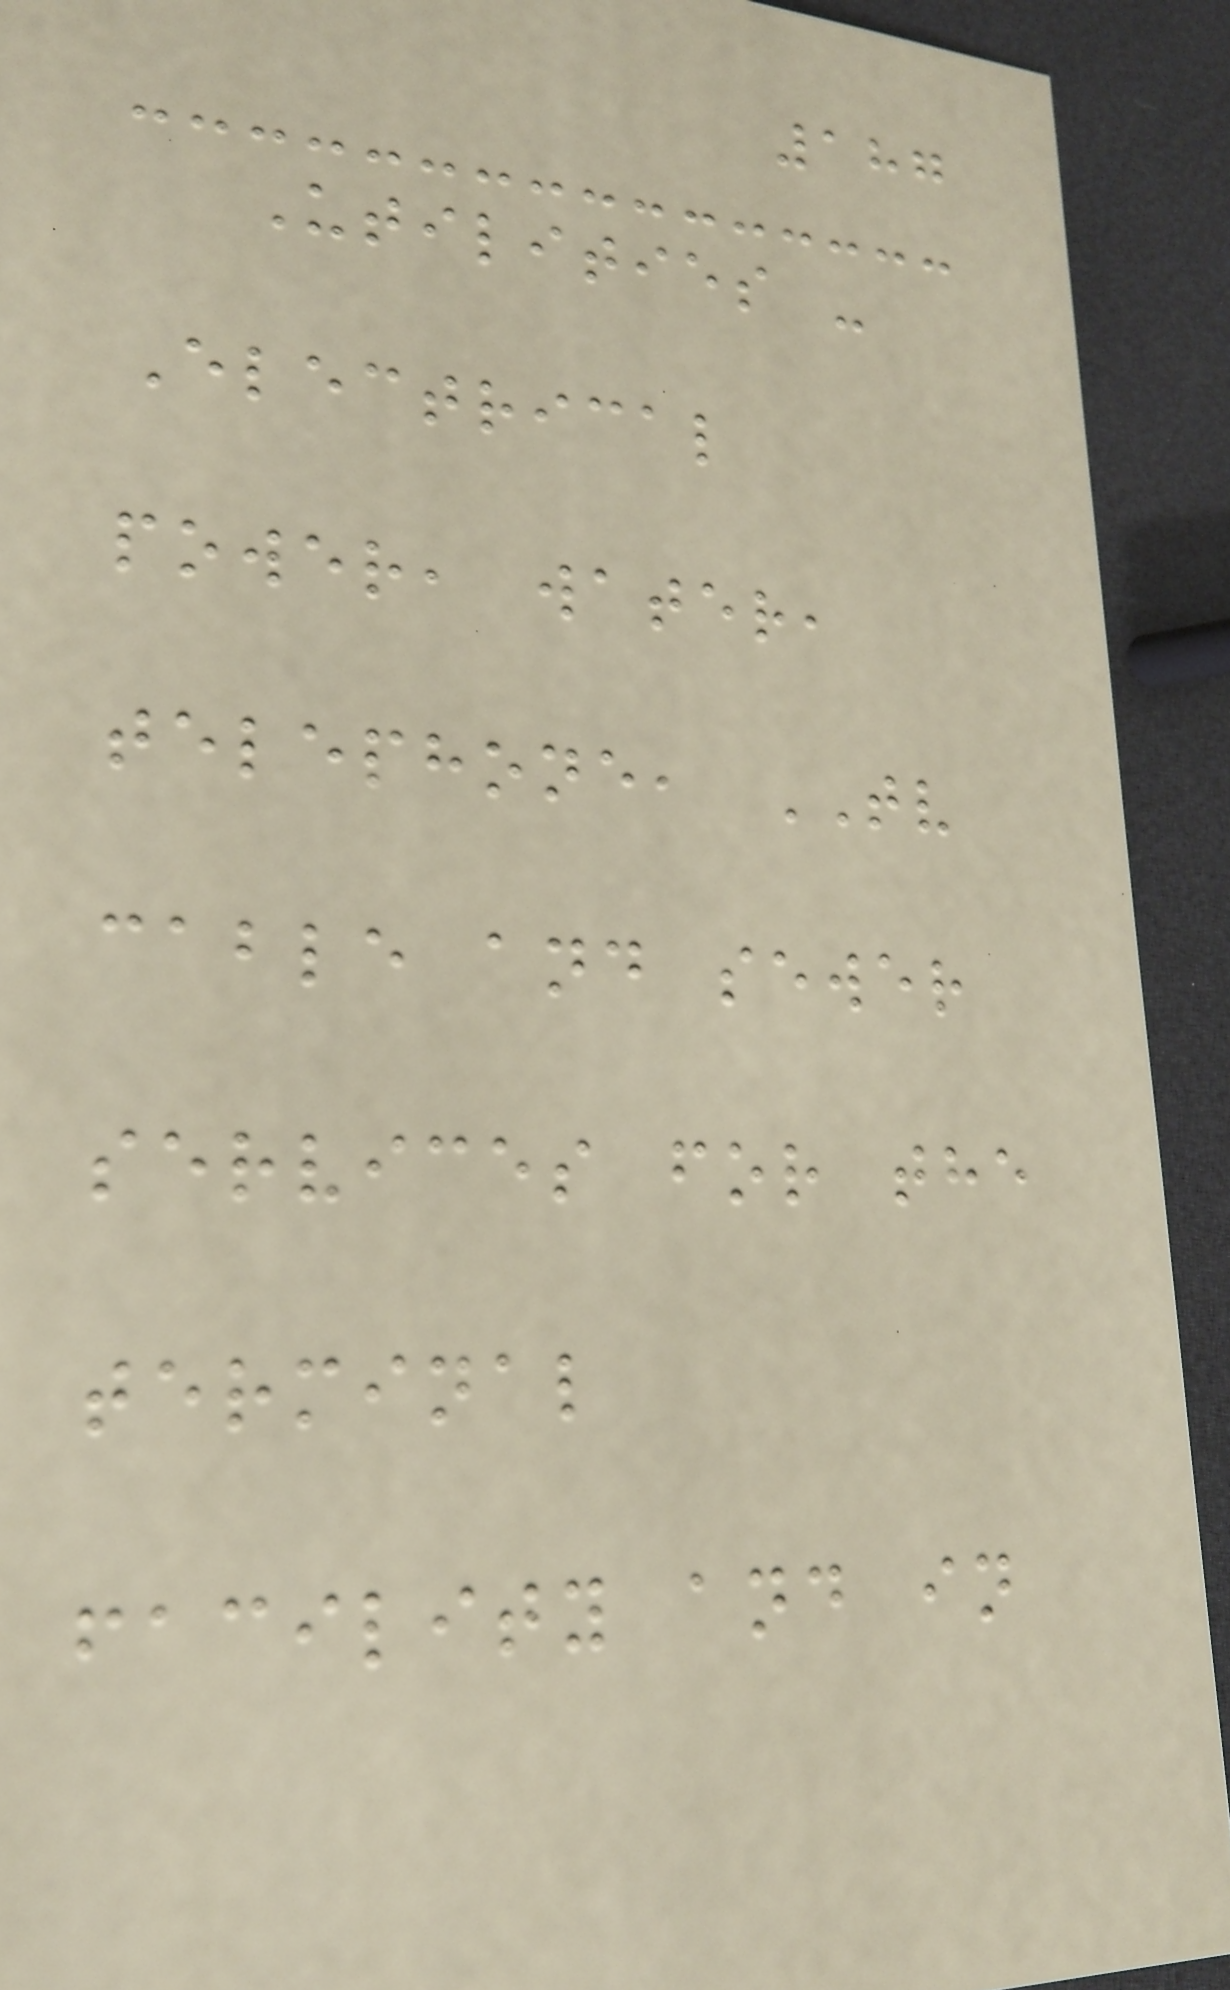187
Utilities -
Electrical
power, water,
telephone, TV
cable and sewer
services for the
terminal
facility and in
